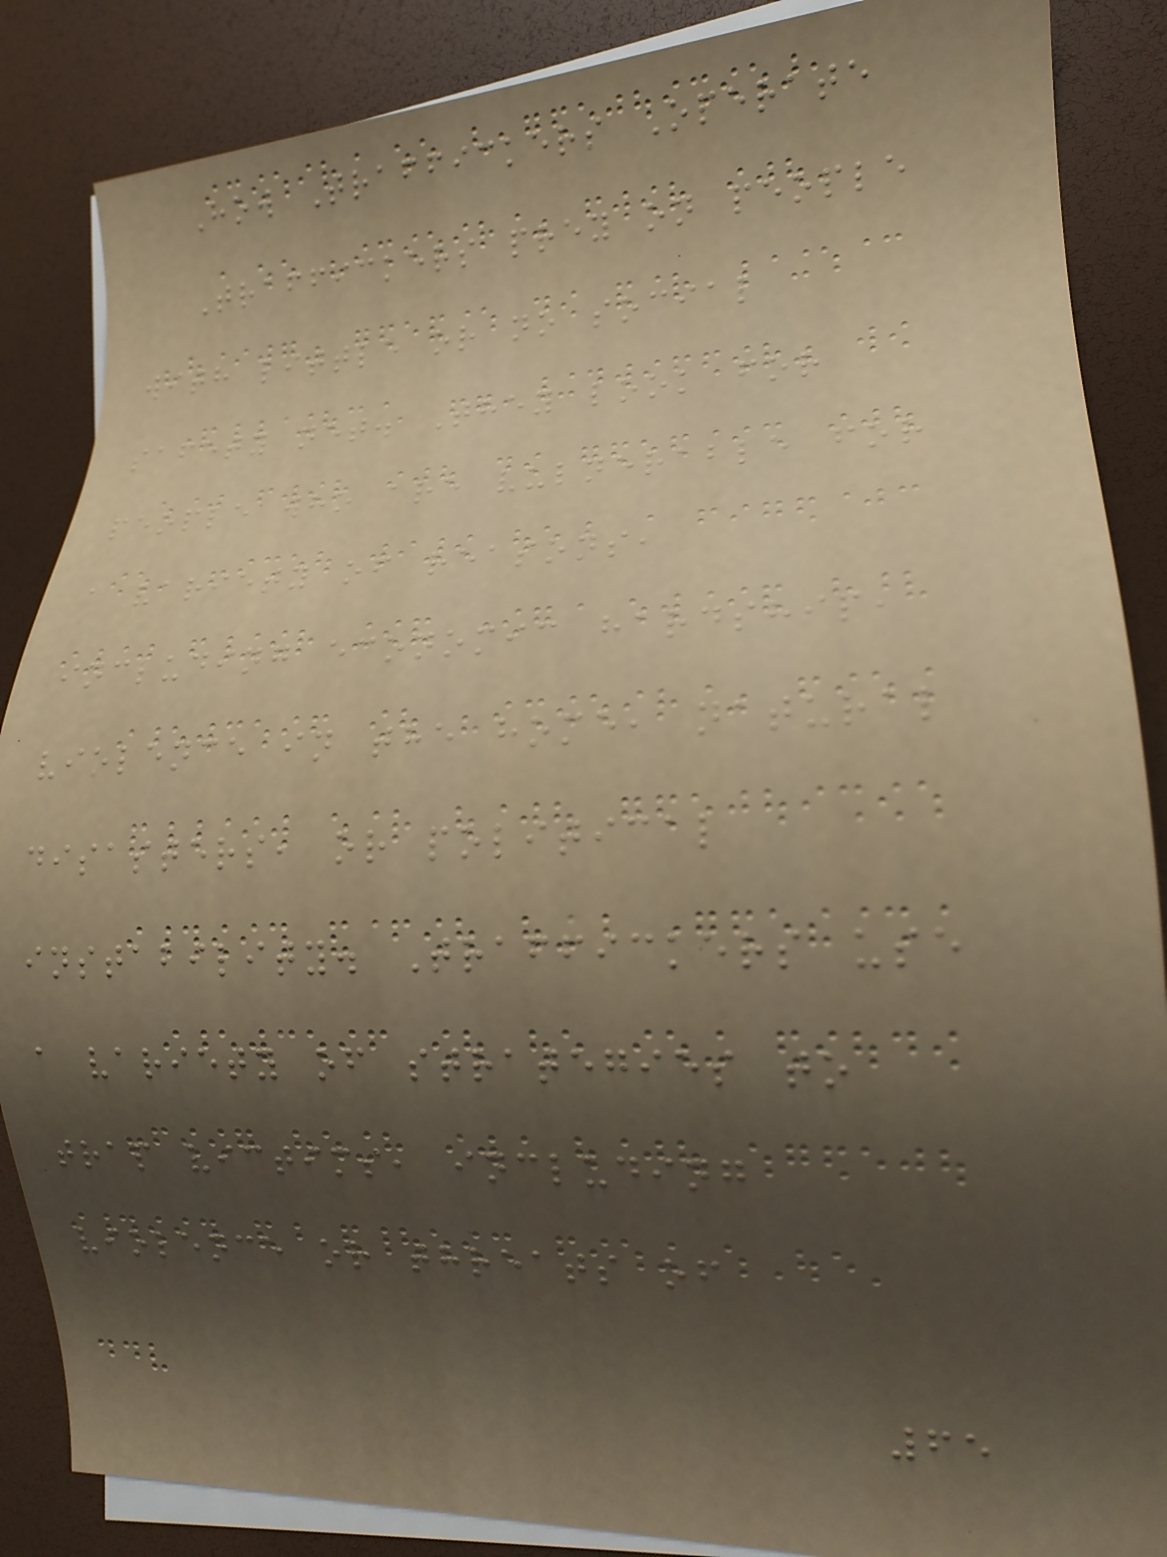How Traffickers Operate
Traffickers prey on people
with little or no social
safety net. They look for
people who are vulnerable for
a variety of reasons,
including economic hardship,
violence in the home, natural
disasters, or political
instability. Traffickers use
a variety of strategies to
trap victims, including
violence or threats of
65
